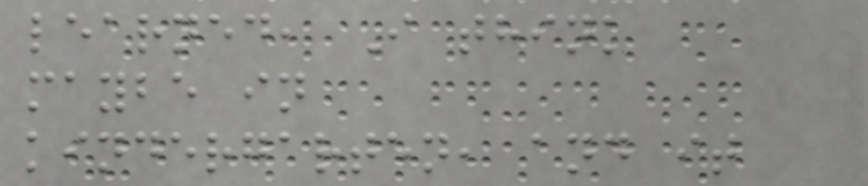learned, I think
maybe in
kindergarten, and it
